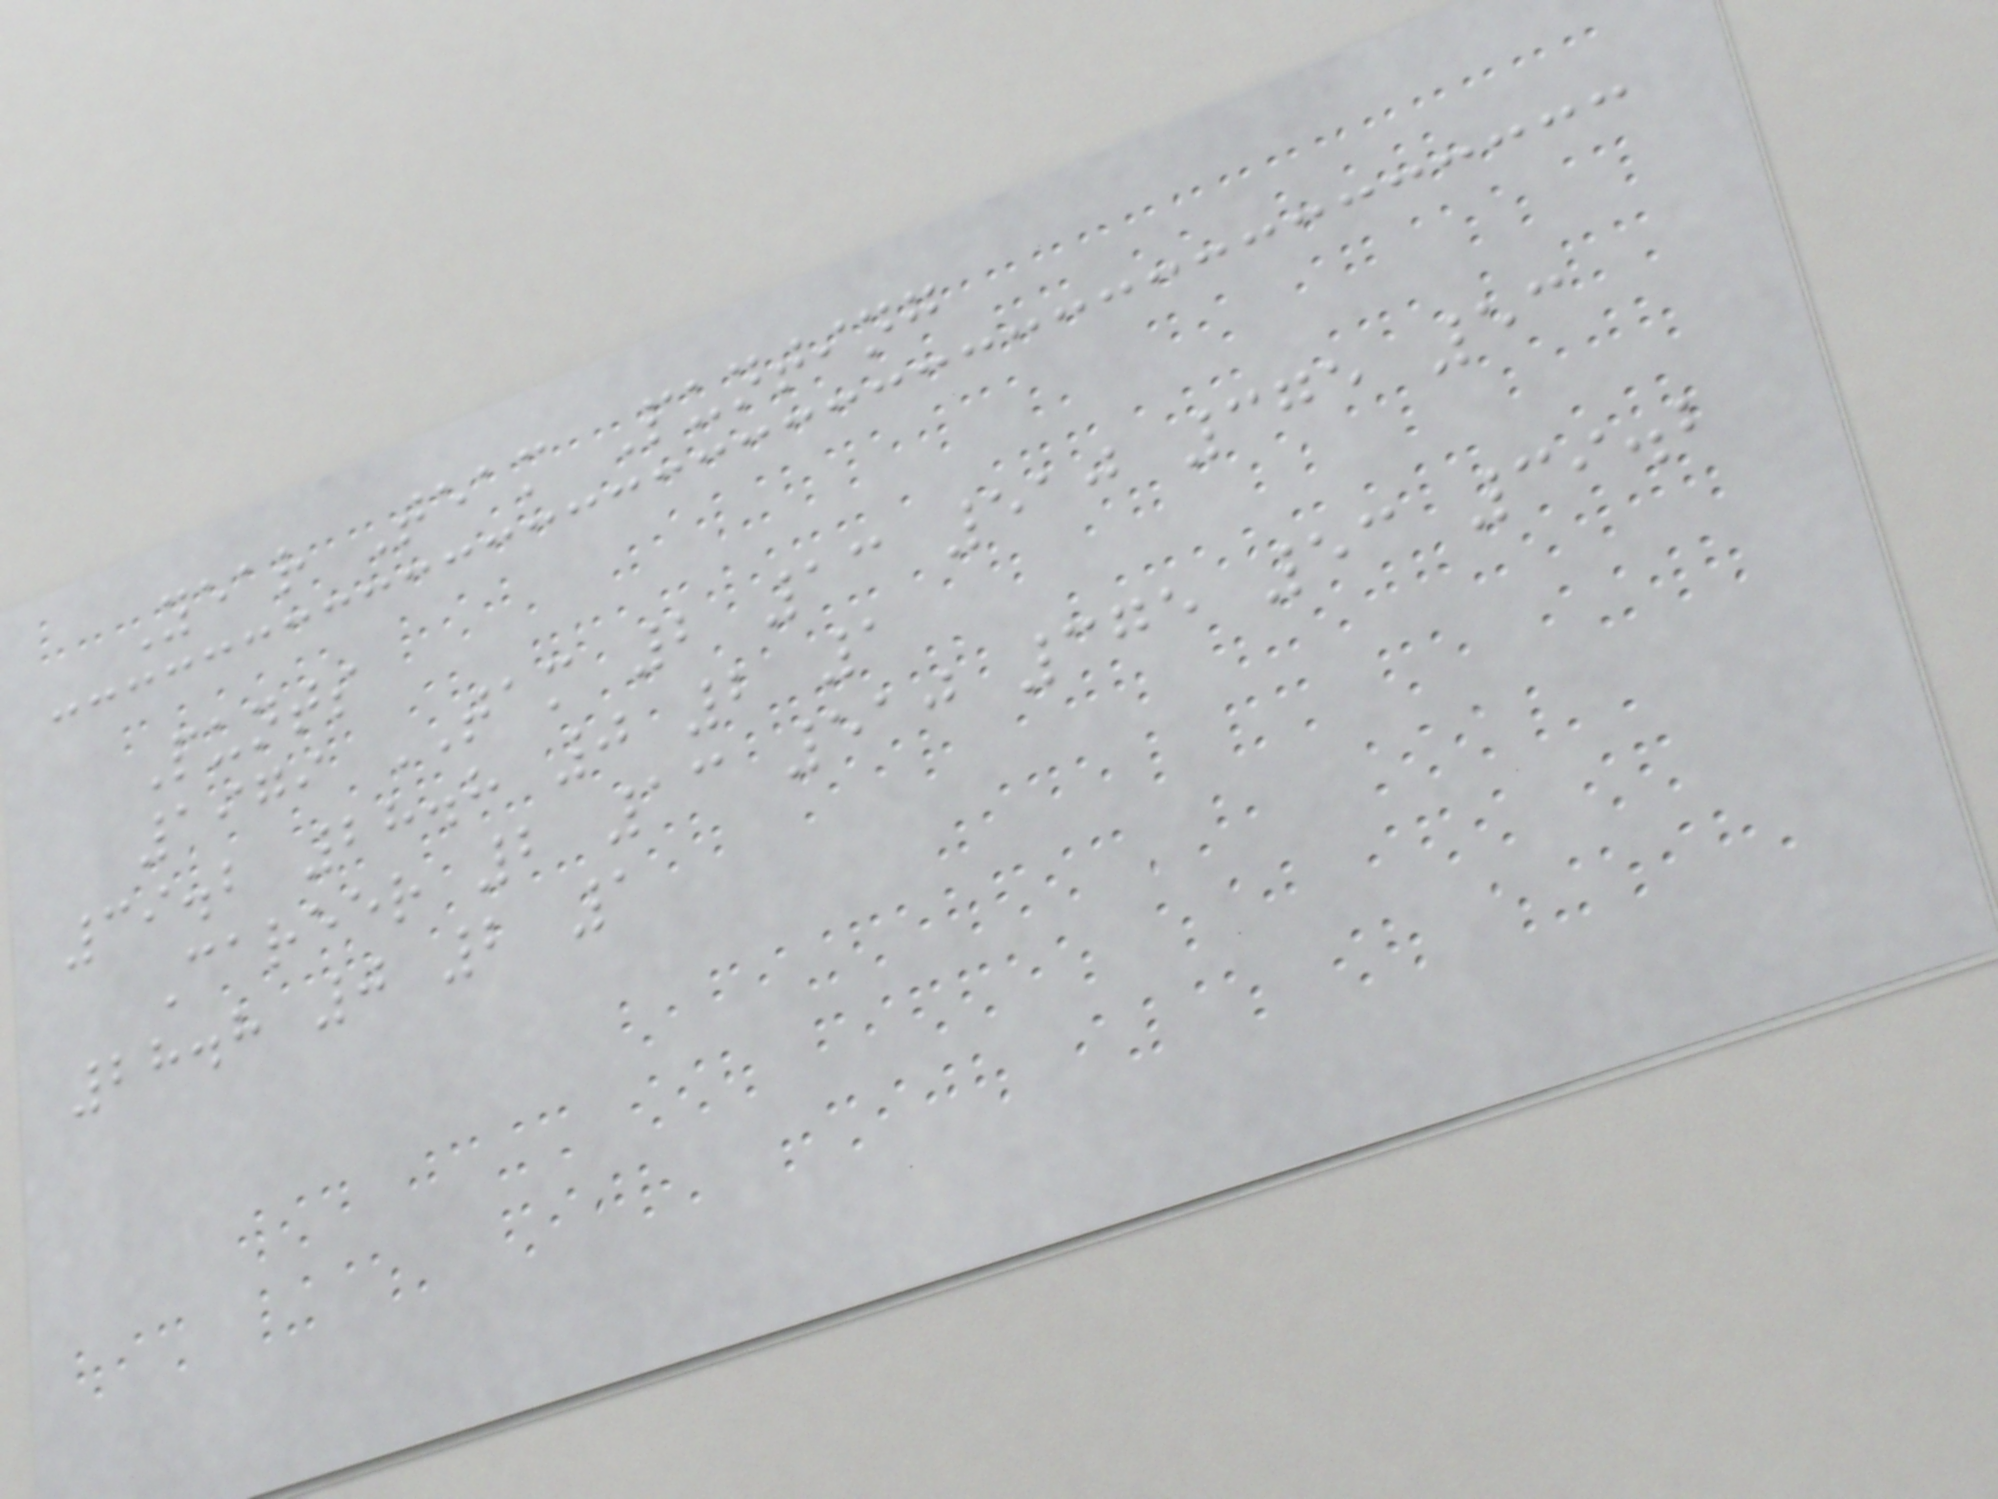Year Team Punting
Punts
1979 TAM 2 13 510 375 53
39.2 28.8 0 2 1
Career 2 13 510 375 53 39.2
28.8 0 2 1
